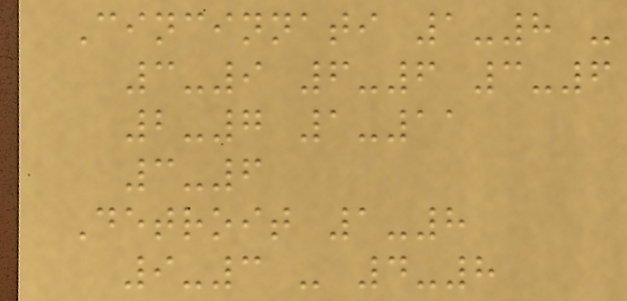Cincinnati 1-8 -
3-9 6-6 3-6
2-7 1-11
3-6
Detroit 1-8
9-3 - 4-8
